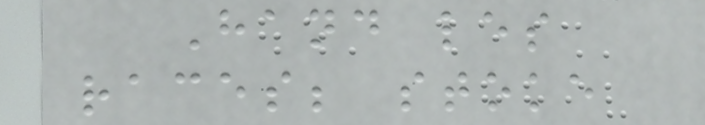Hand les
races; stoke
